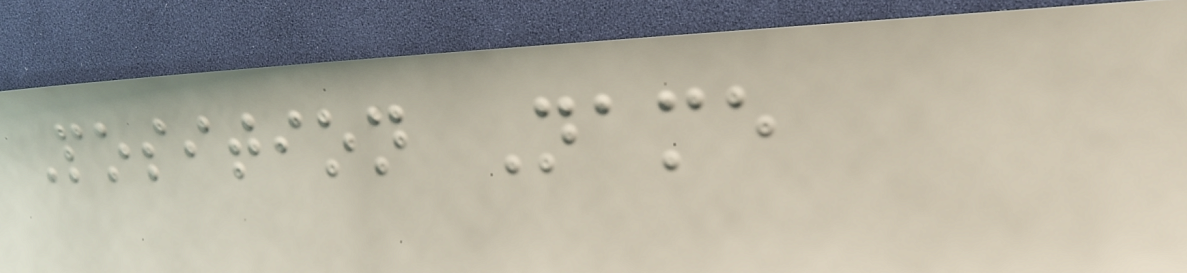Position Name
